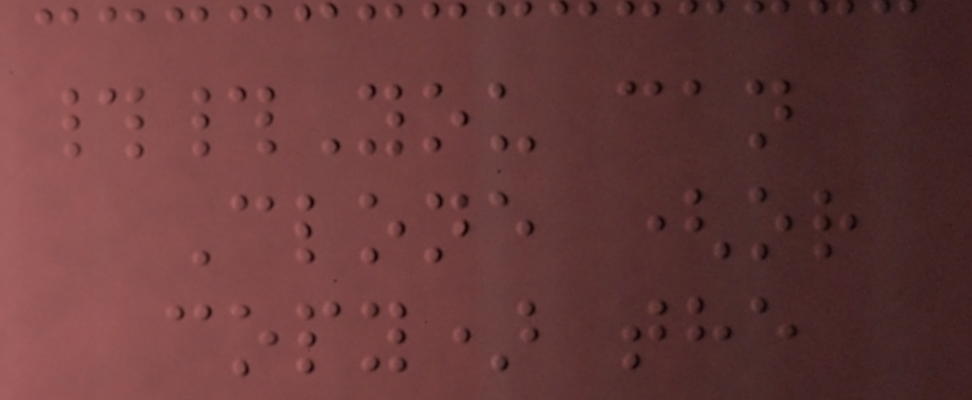##You can
Clone (or
copy) the
